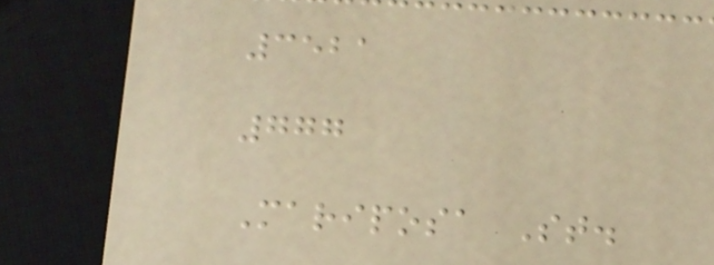3521
777
Mariposa St.
